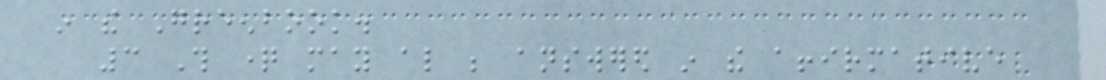in the Greenbook.
3 This question may also be answered in the affirmative
